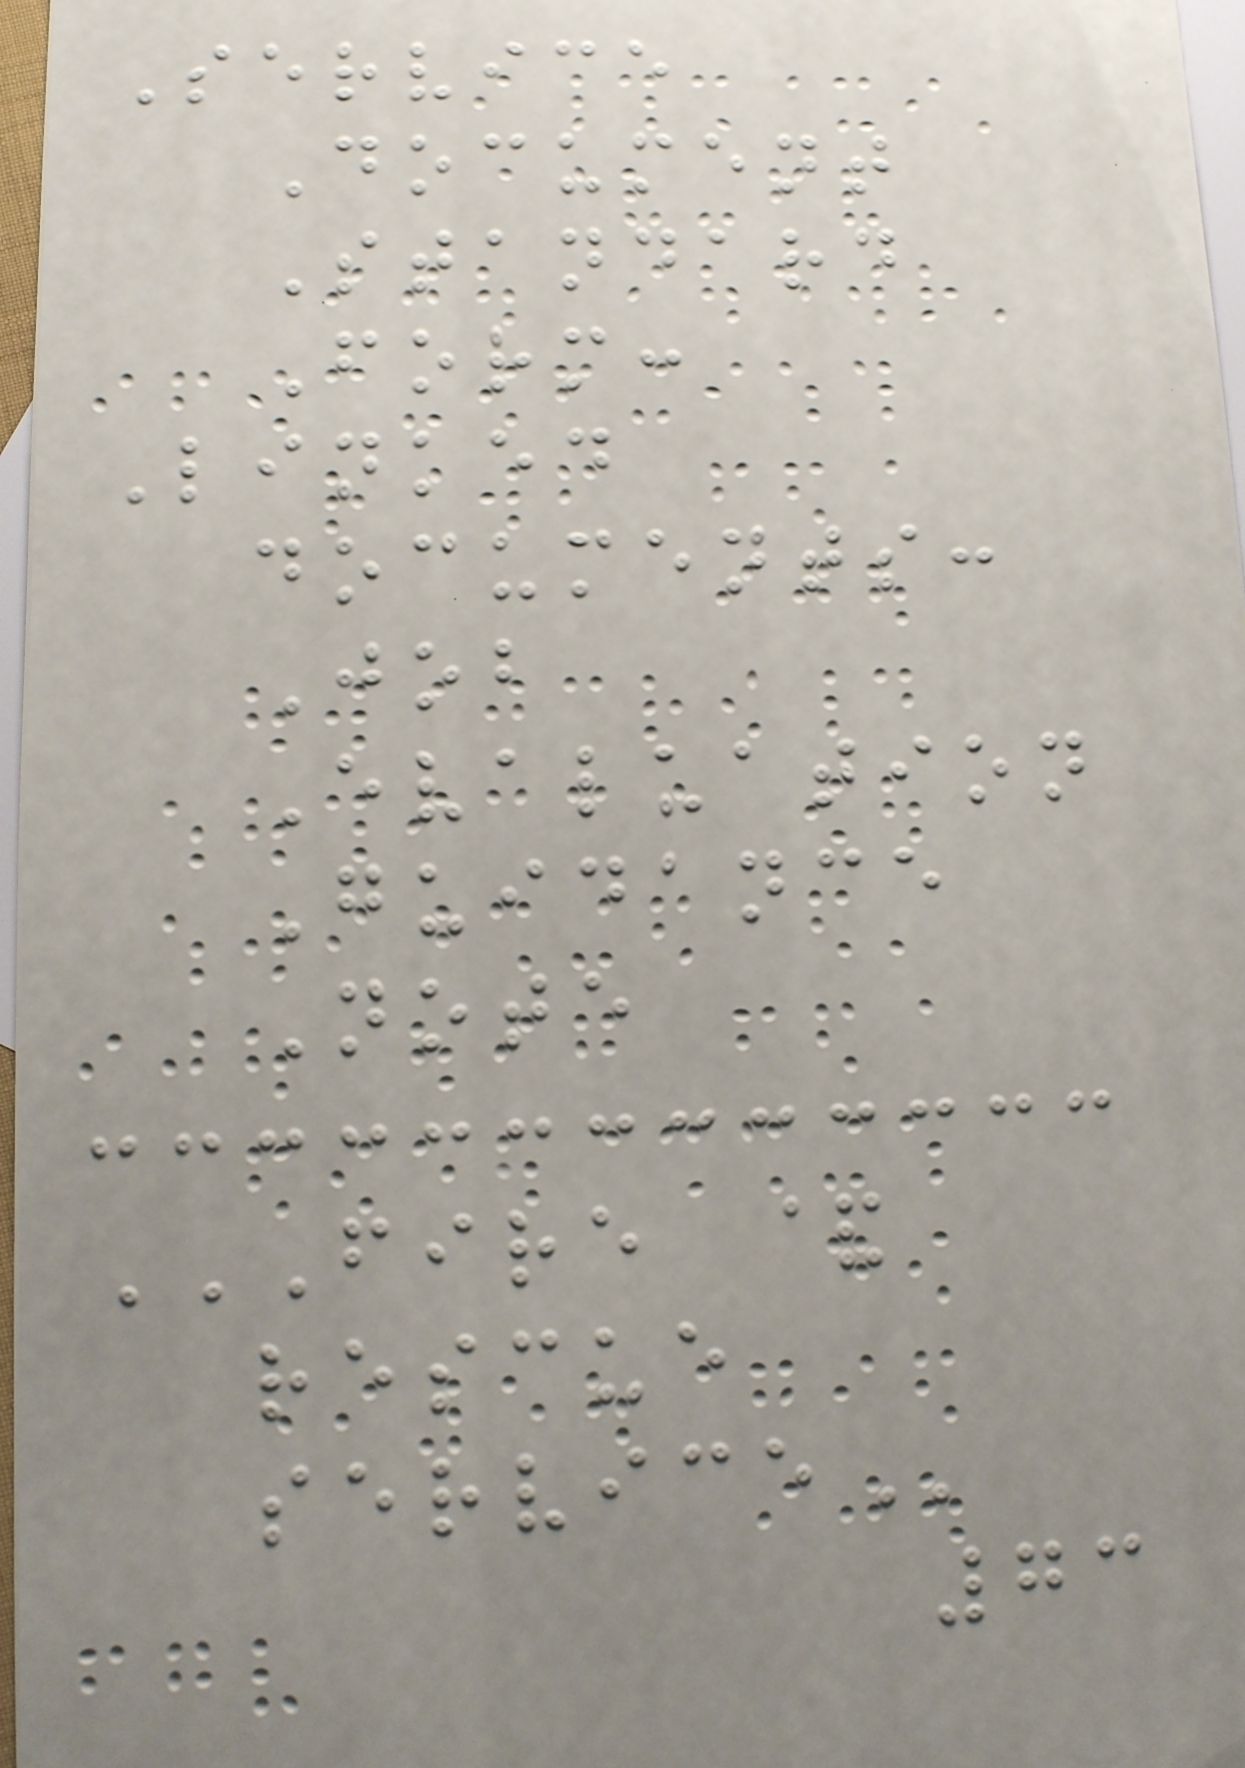Service
Document
Standard
Form:
Linked
documents:
Job
Evaluation
Guidance
Note
FIRE &
RESCUE
SERVICE
73
